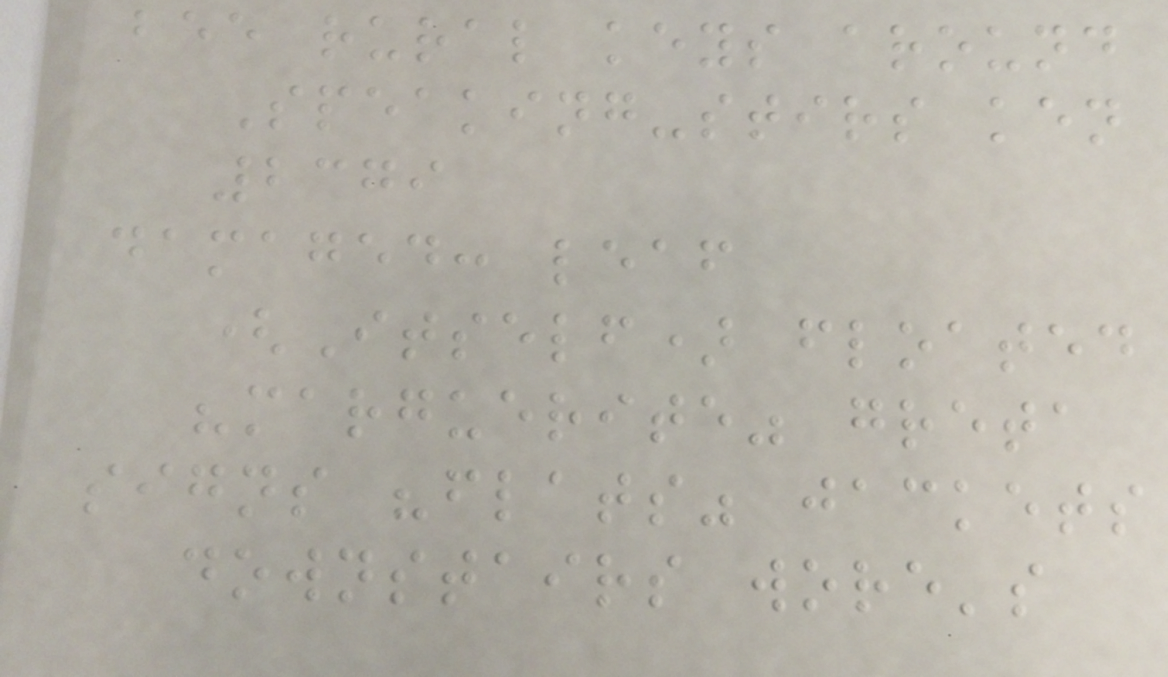bee rural keys around
Speaking-stirs ken
2379
damaged: leaf
(Itself) floated
"marguerite" greta
signs "flats" jackets
downstairs wore's
